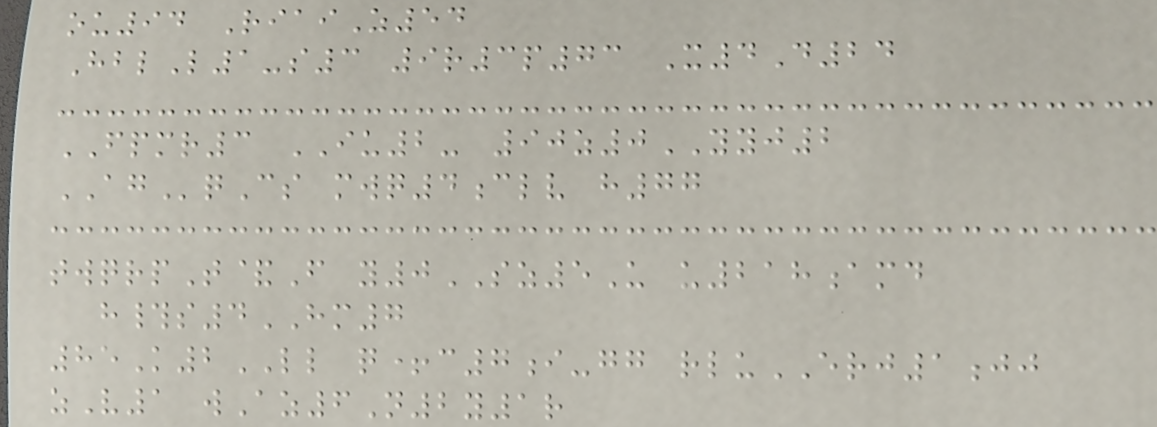ou94 RiaiZ54
HblL1-s3 9r3p73 X4D24
FPMR3 IU2- 90z0YYJ2
AGqCs mwq4clv h77
twqrpT&F y0SZ5U u218amd
h#s4HM7
85K2LL q+c7i-gg rluERJ1jj
zV1 wAz6N2y1r
